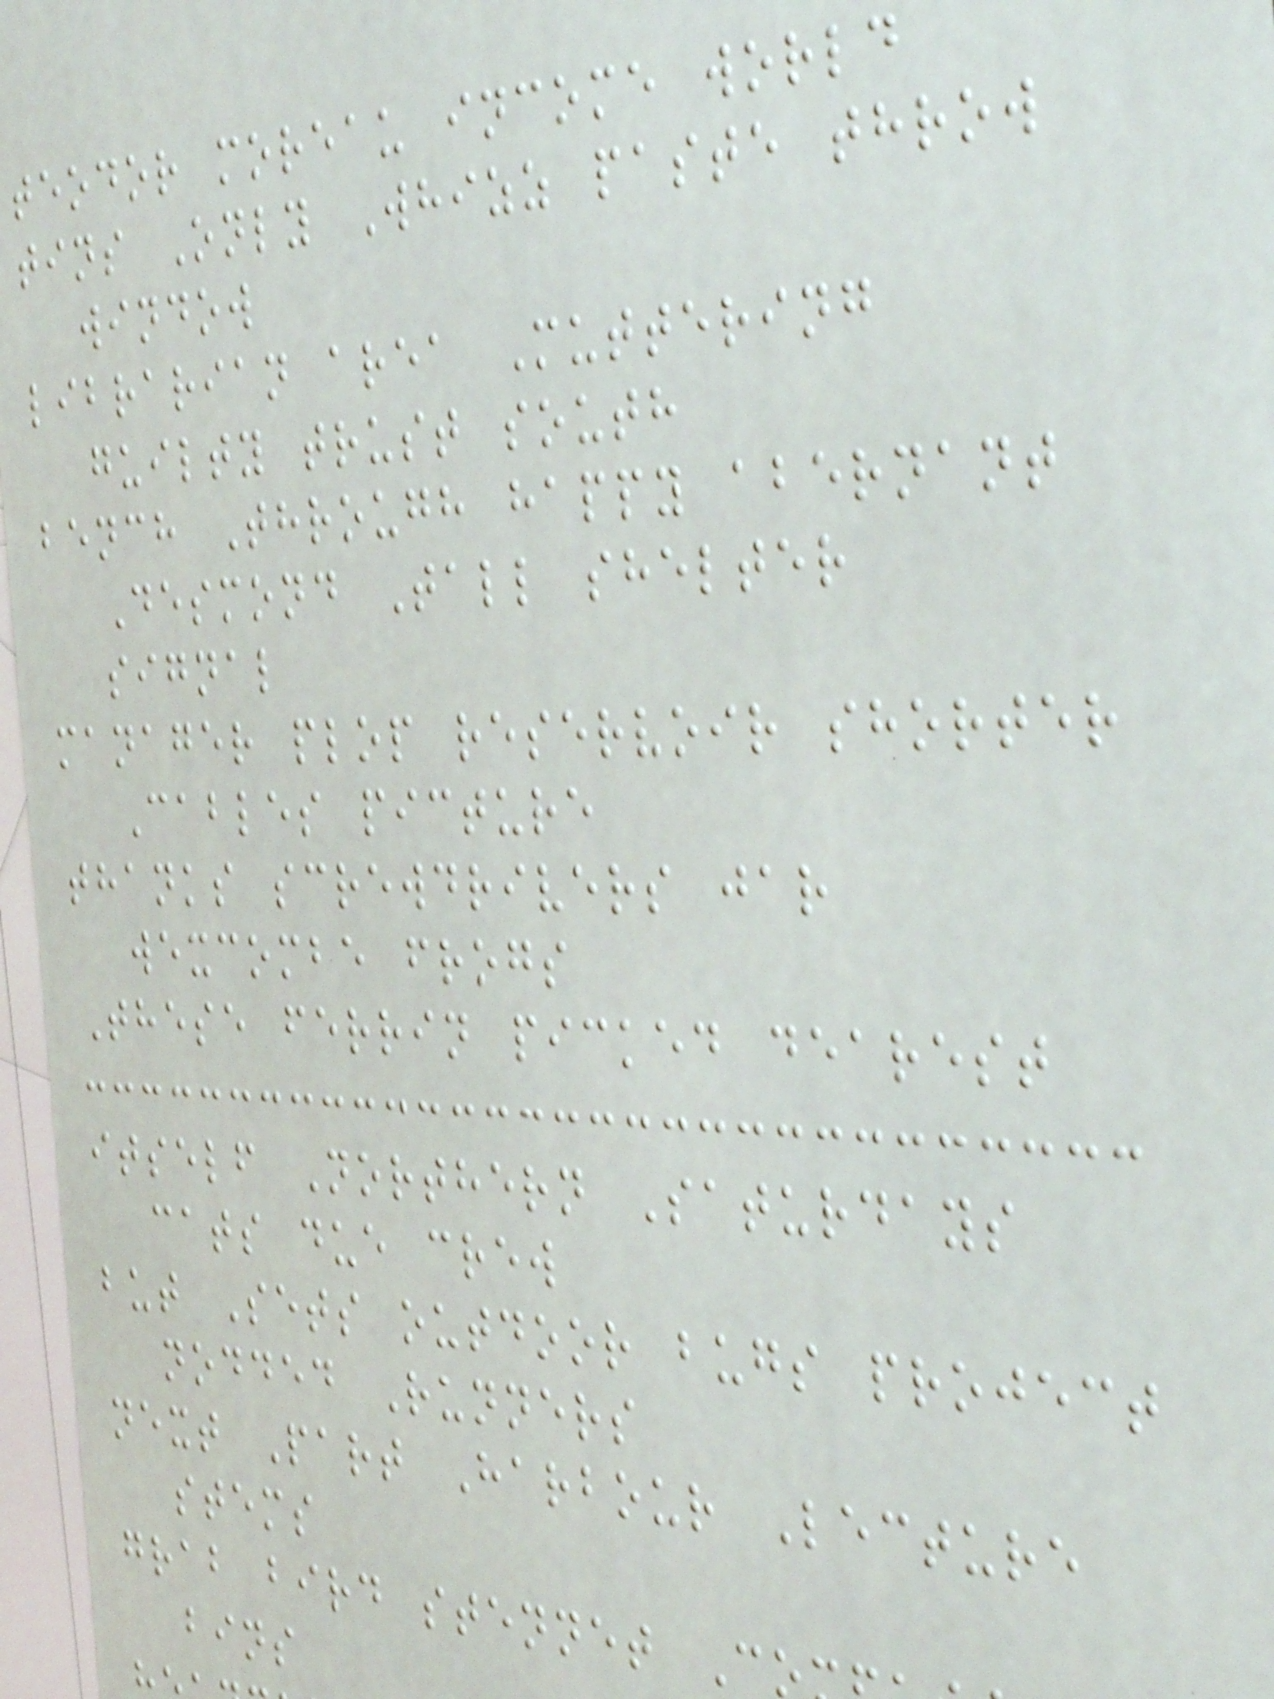teodor moreau income world
tins Only Whizz paste throw
window
librarian area Muttering
guilty trust south
bench Through happy abernant
Desmond Tall shelter
signal
manager plop reservoir shorter
Cables picture
thanks screwdrivers jar
wexcombe frogs
These ferrin picked dearest
itself Northern Saturdays
cats due crew
but Sets outdoor bugs project
nodded Runners
next Part Harbour Lecture
stems
grab bird stennet C
bins
